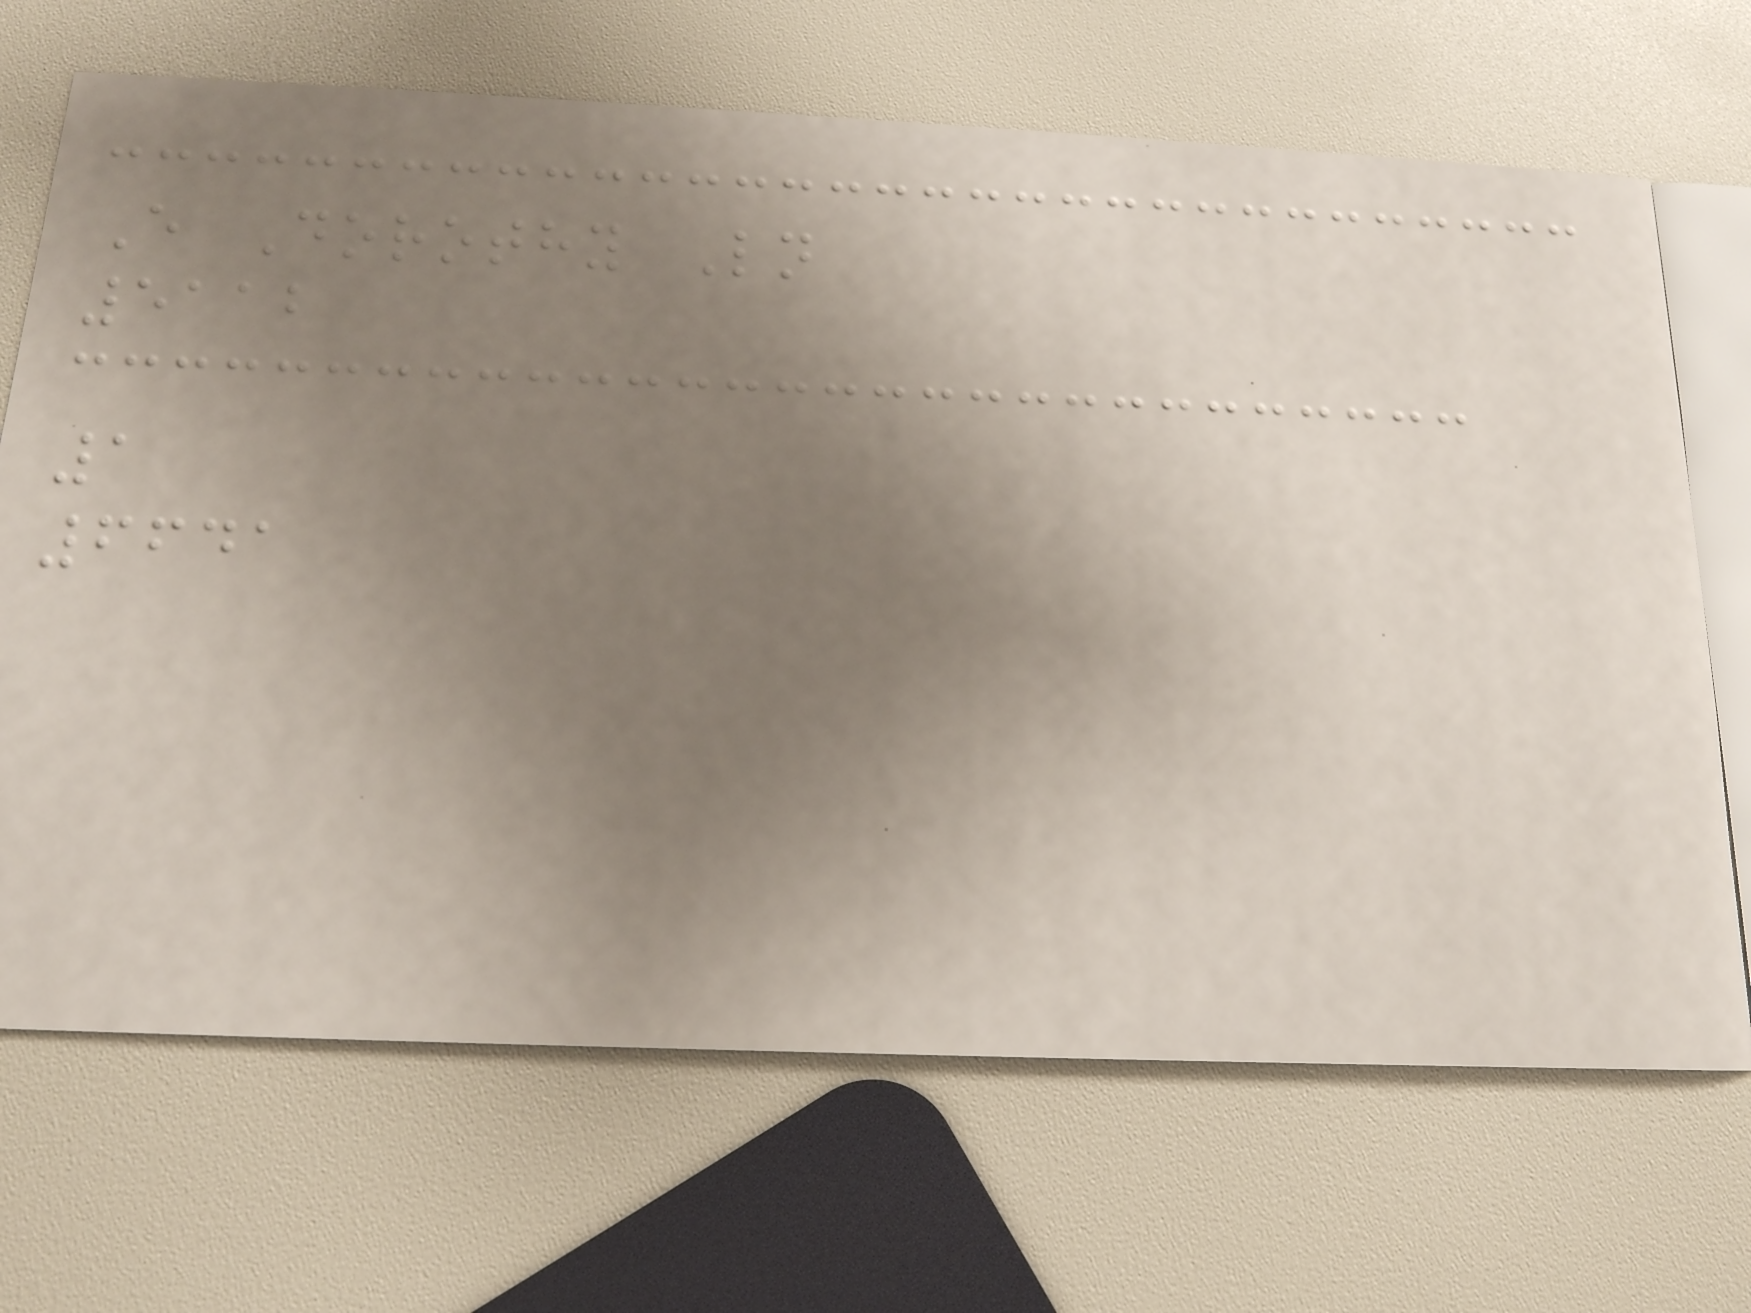E Dorothy Ln
5112
1
6641
